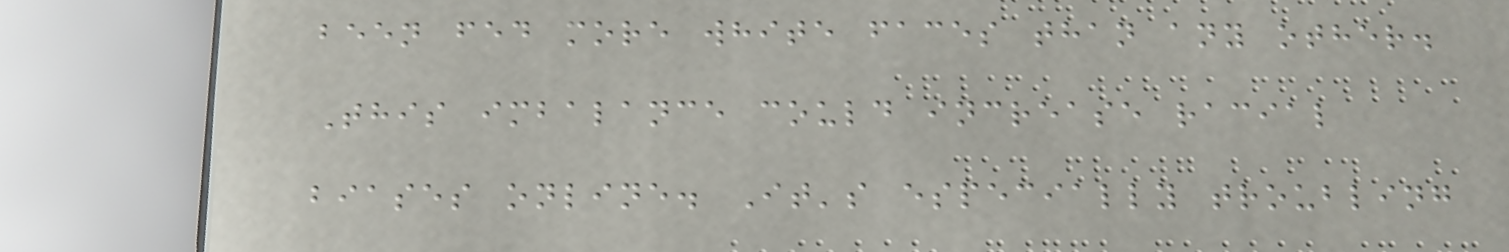been fed more white faces than any other.
This imbalance could increase racial
biases online. It's especially troubling
